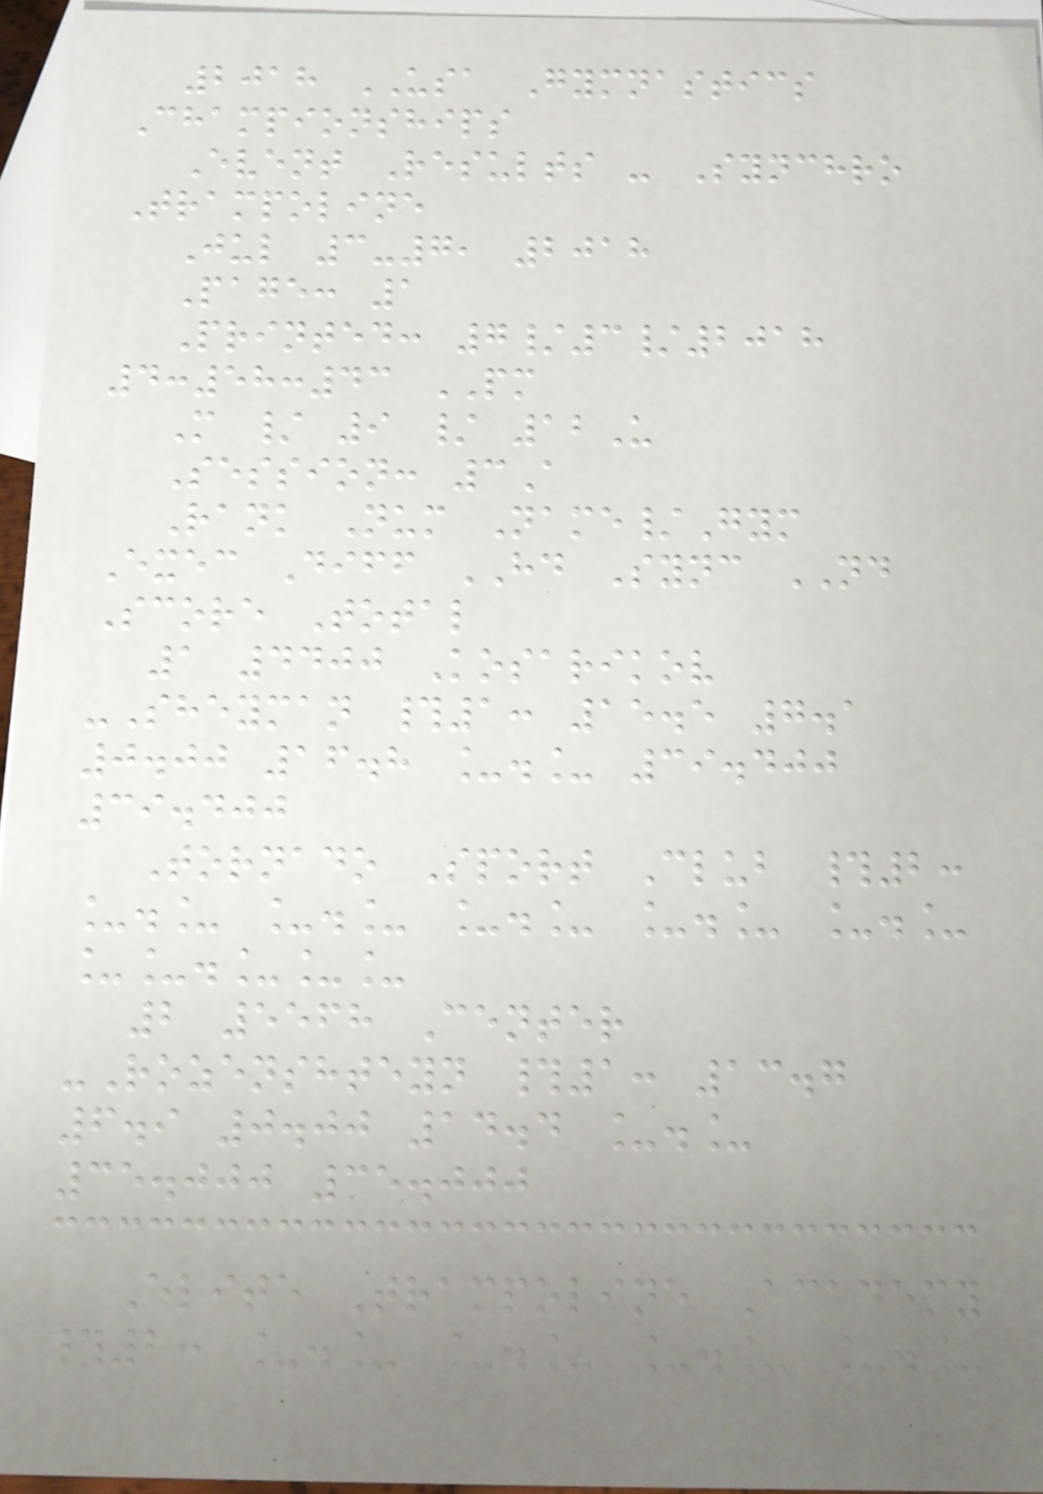2018 USA Gymnastics
Championships
Event Results - Synchro
Trampoline
Jul 3-7, 2018
Page: 1
Printed: 7/3/2018
4:58:43 PM
M / 9 / 12U
Session: 3A
Rank Num Name/Gym
Exec Diff HD Sync ND
Score Total
1 4400 Kosarikov
-Sheyman #1: 15.5 7.1
0.00 16.8 _._ 39.400
39.400
Tornado Sport Club #2:
_._ _._ _._ _._ _._
__.___
2 5568 Center
-Rozenshteyn #1: 13.7
6.9 0.00 14.4 _._
35.000 35.000
Elite Trampoline Academy
#2: _._ _._ _._ _._
